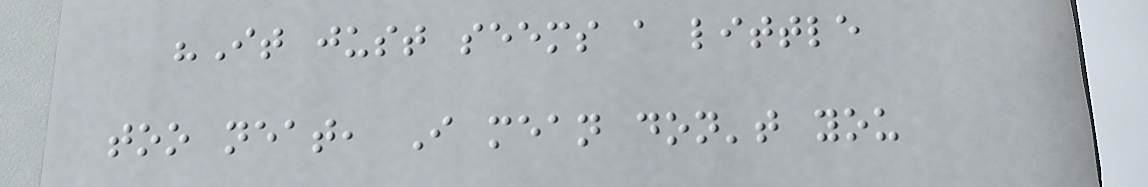"It just seems a little
too neat, I mean don't you
